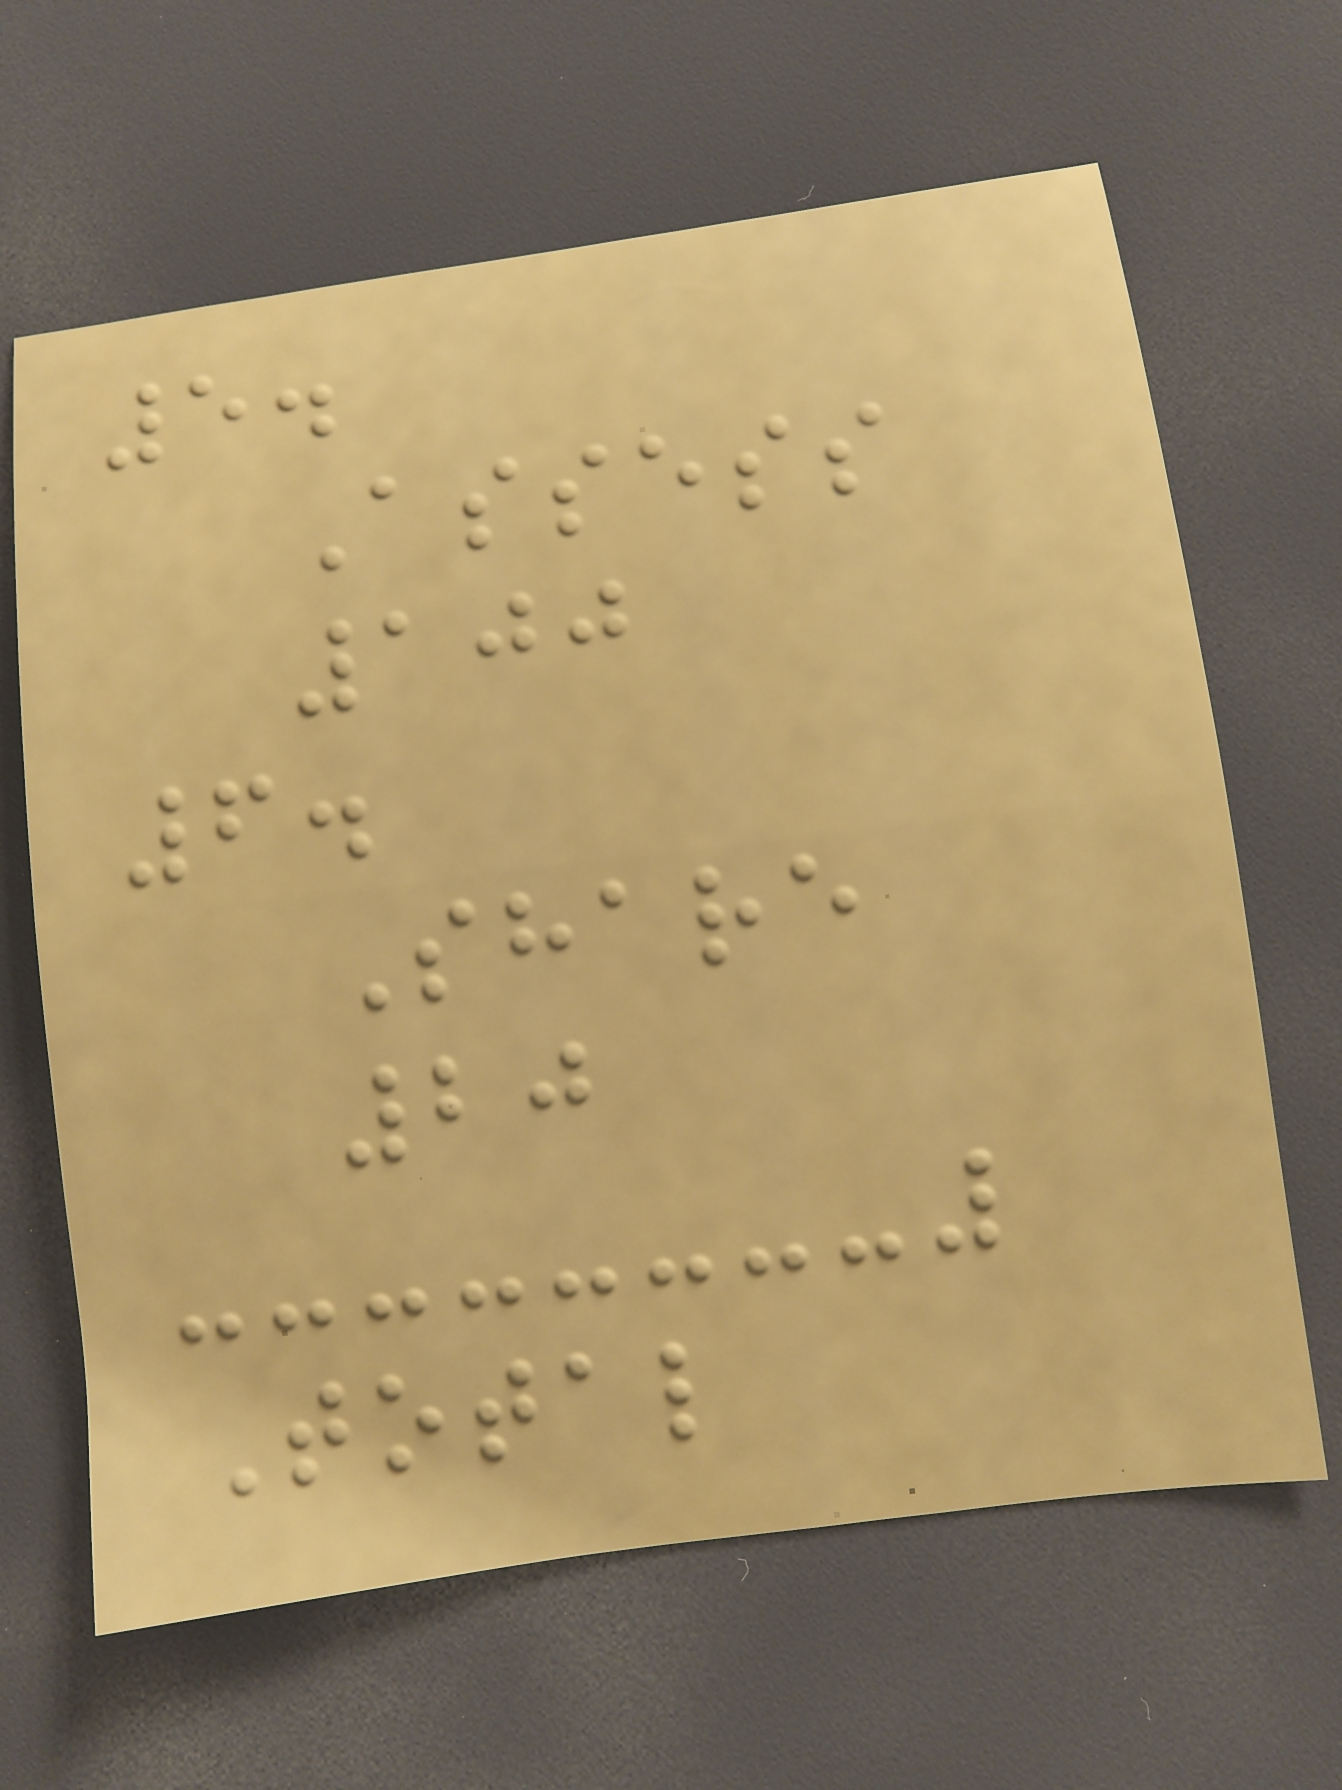5.
Assess
100
6.
Share
20
Total
